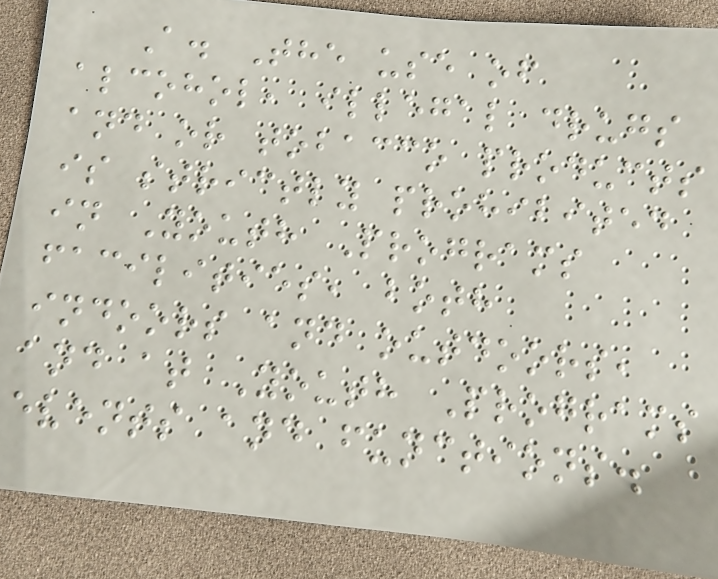A. The use of
alcohol, illegal drugs
and or tobacco products
is strictly prohibited
in Youth Programs
facilities, both
indoors and outdoors,
and at Youth Programs
events and functions.
